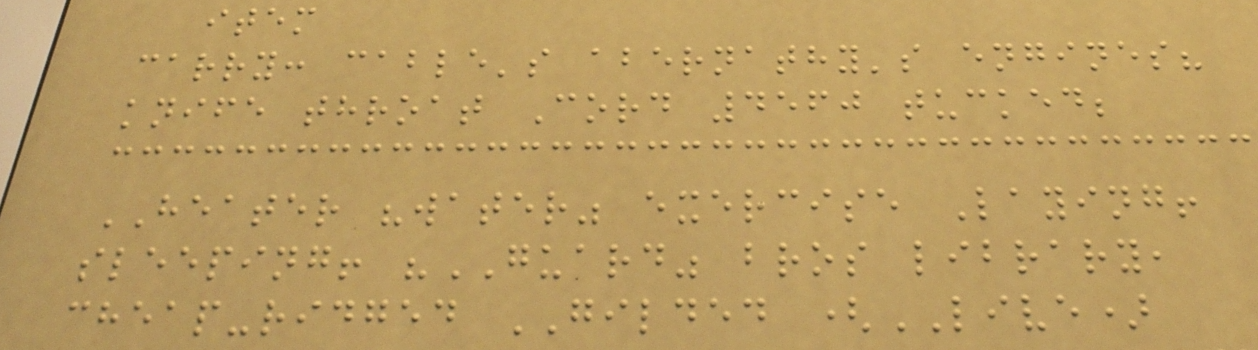item
carry: cable's abernathy's engines?
knife throat Cord 4560 tucked;
HEATER "water" exercise Laying!
sleeping! "GUARD" bros library,
cheap-ridged GILDED (LIVE)
